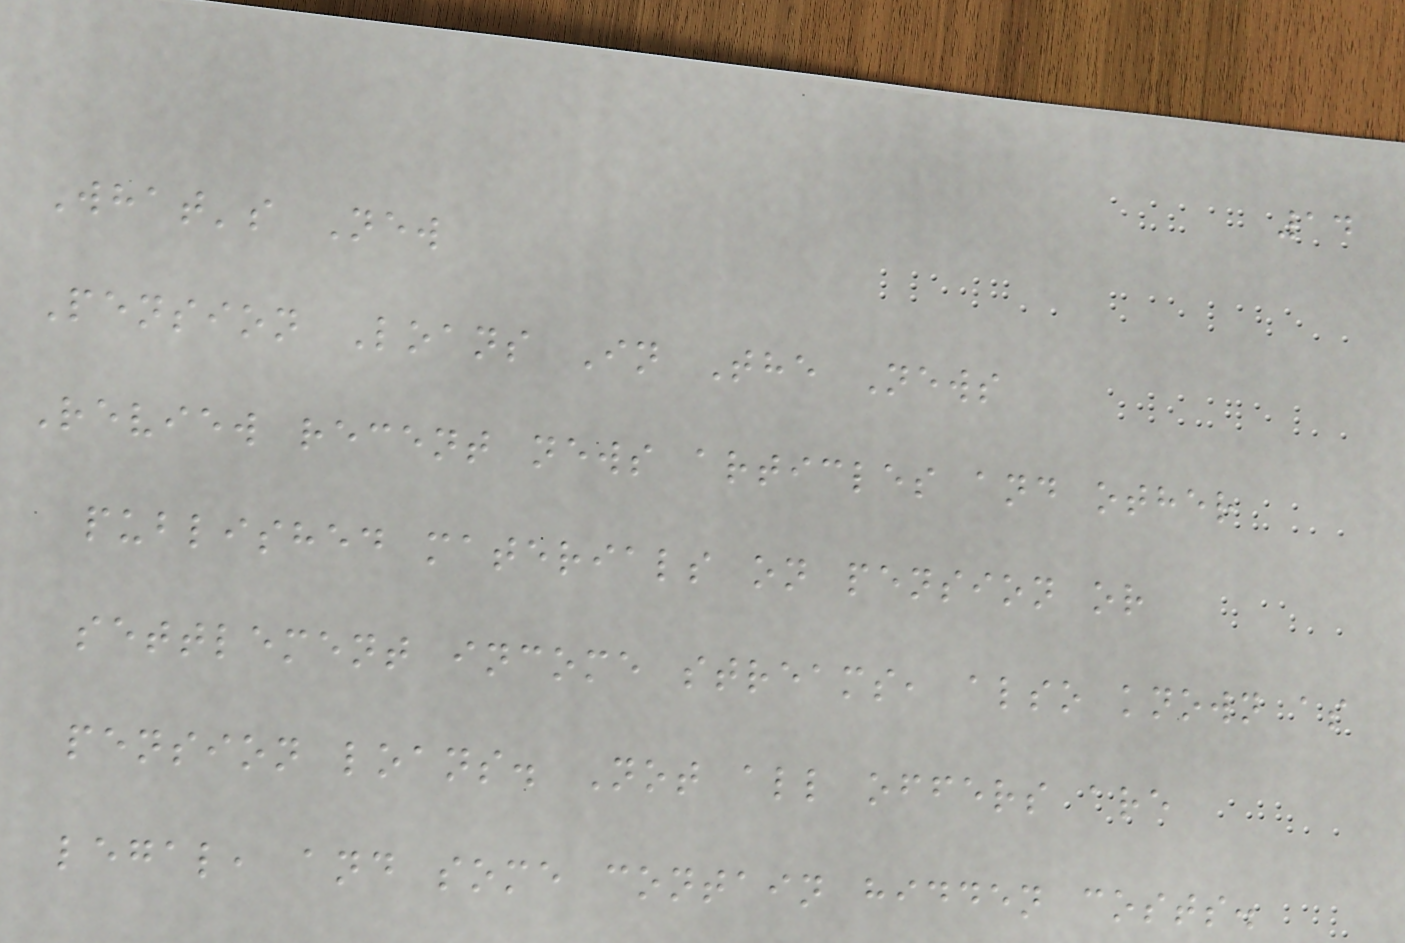14
What's New
Pension Loans In The News
Review recent news articles and other
published materials on pension or
settlement income streams, also known as
pension loans. Not all offers are
legal, and some contain hidden costs.
